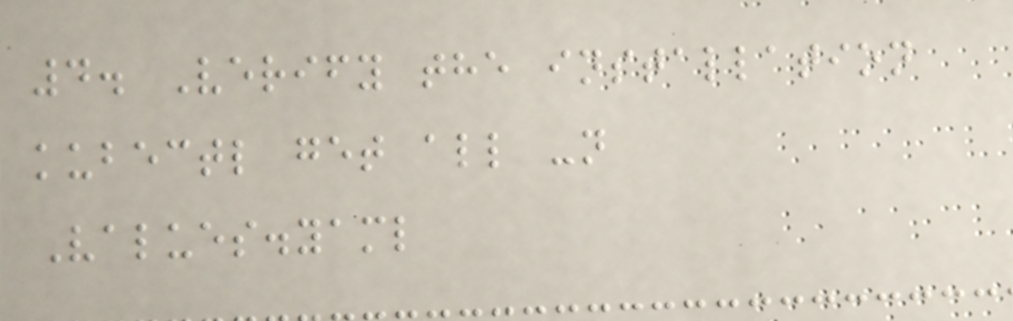4. Verify the installation
kubectl get all -n
Values.yaml
